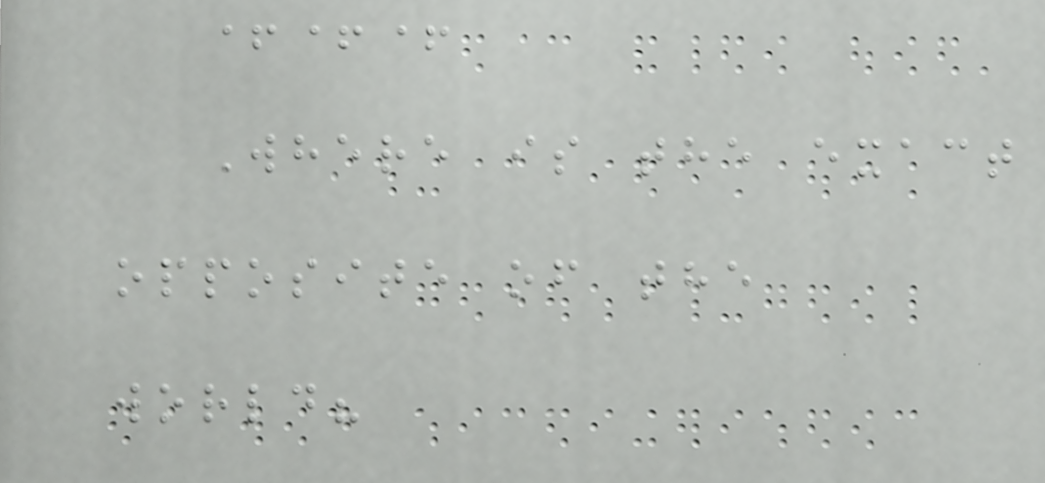+++
Where is the exact
opposite of the
world?
